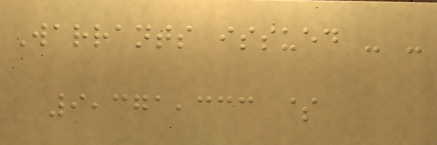Warrants issued - -
9,371,333 $
